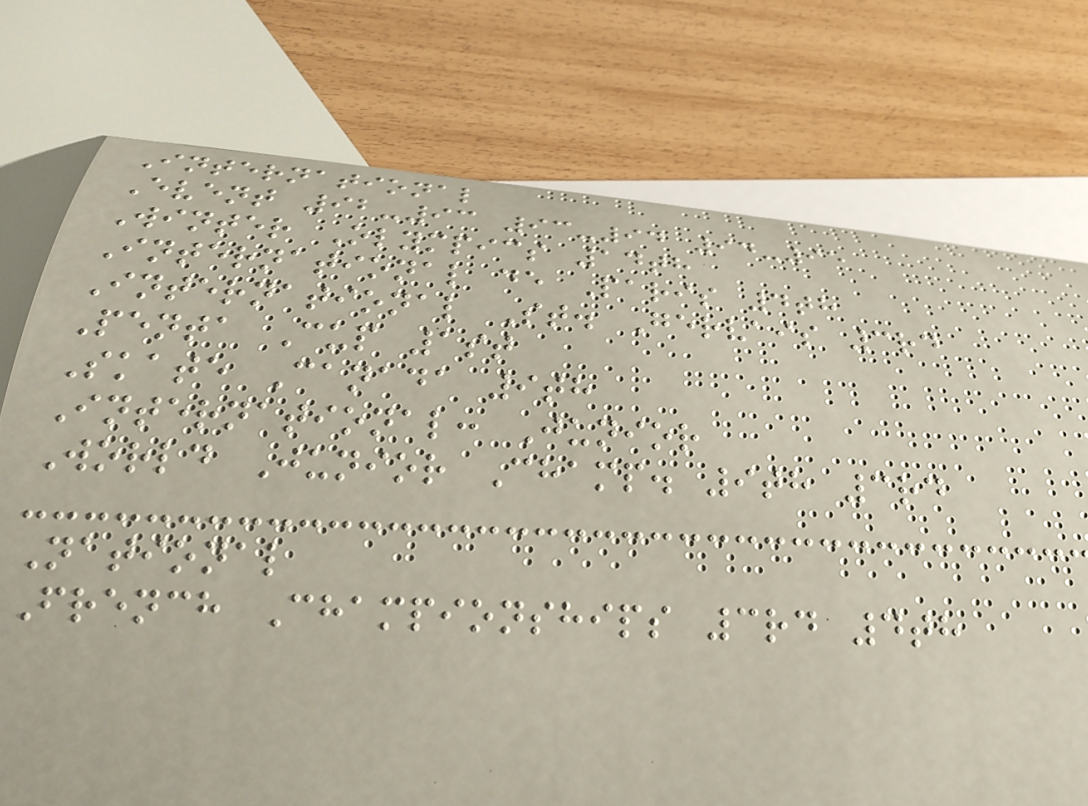International
Event 92-93 93-94 94-95
Winter Olympics 14th
International de Paris 4th
International St. Gervais 3rd
Penta Cup 1st
Skate Canada 9th
International: Junior
World Junior Champ. 9th 3rd
National
French Championships 3rd 4th
